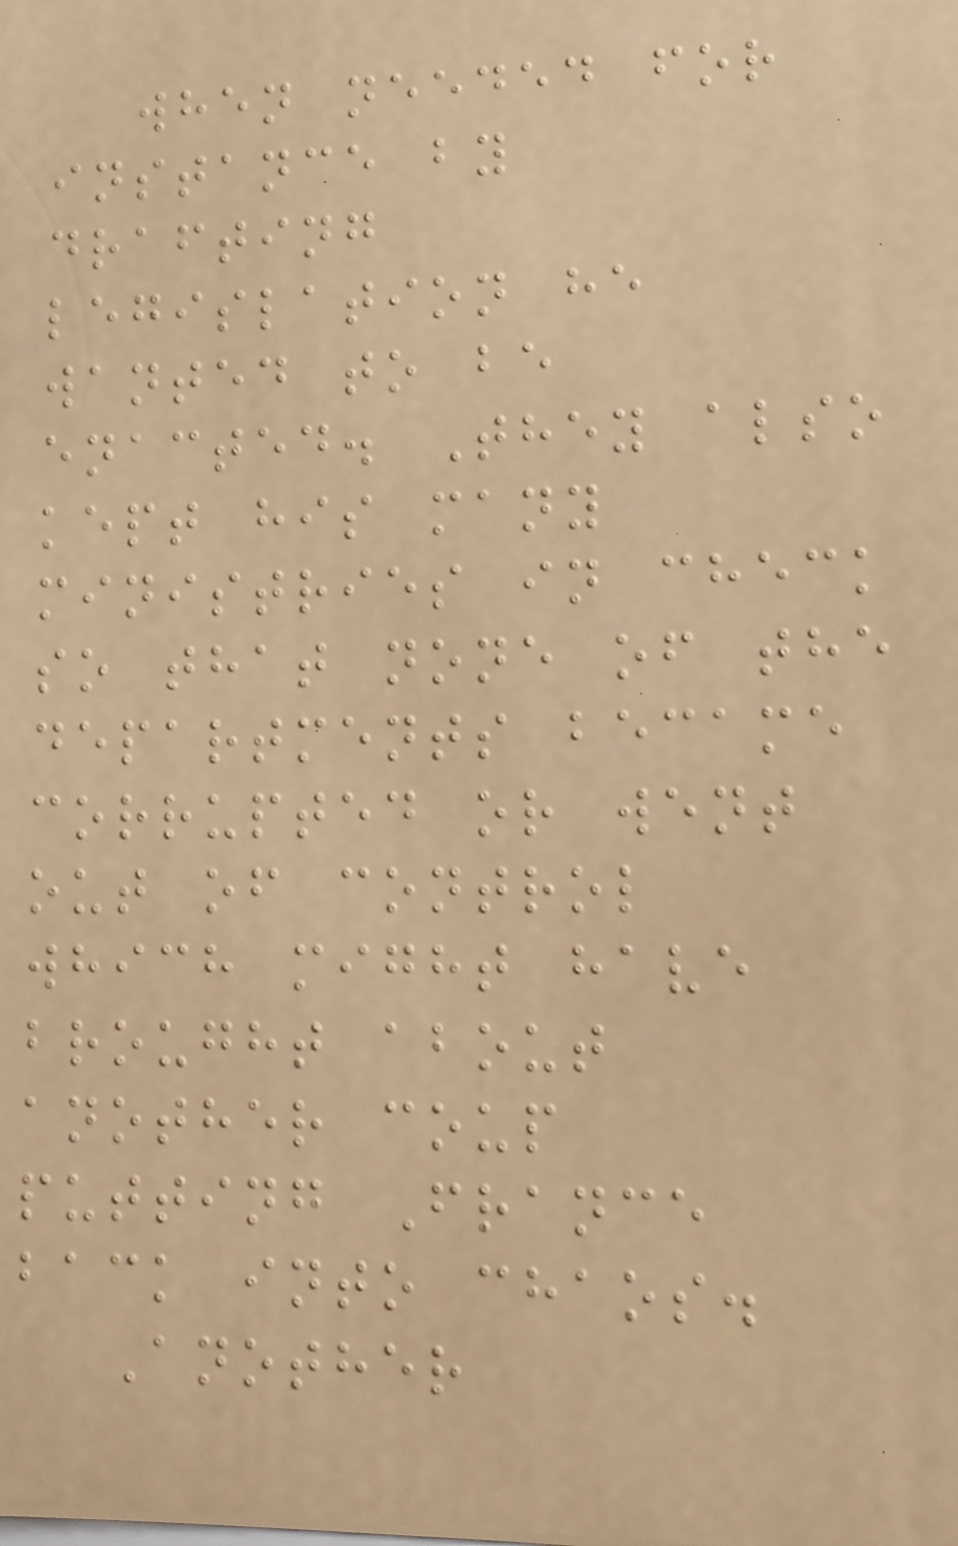when needed for
instance by
drafting
legislation he
wanted to be
enacted. They also
kept his many
ministries in check
so that none of the
departments became
corrupted or went
out of control
which might have
brought about
another coup
putting France
back into chaos.
Another
